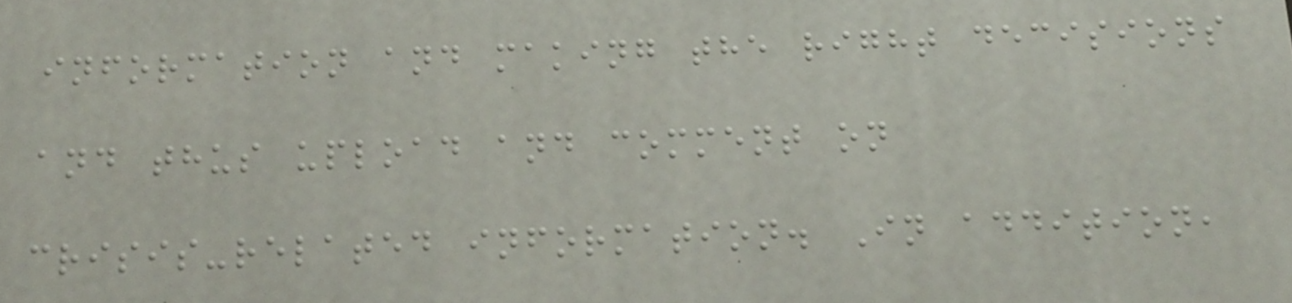information and making the right decisions
and thus upload and comment on
crisis-related information. In addition,
